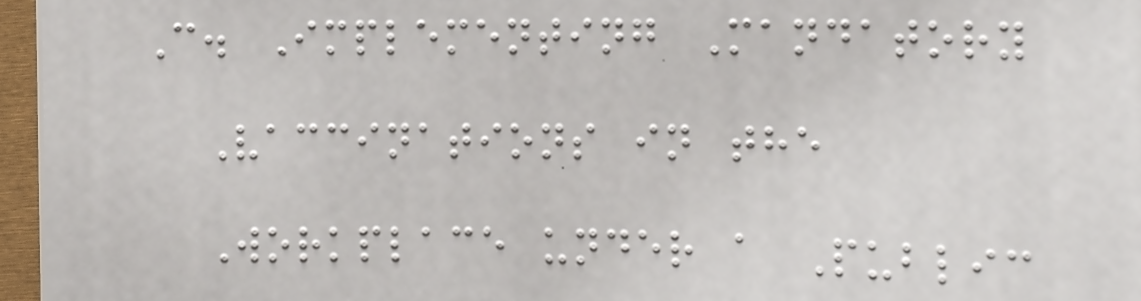C. Implementing Mandatory
Vaccinations in the
Workplace under a Public
